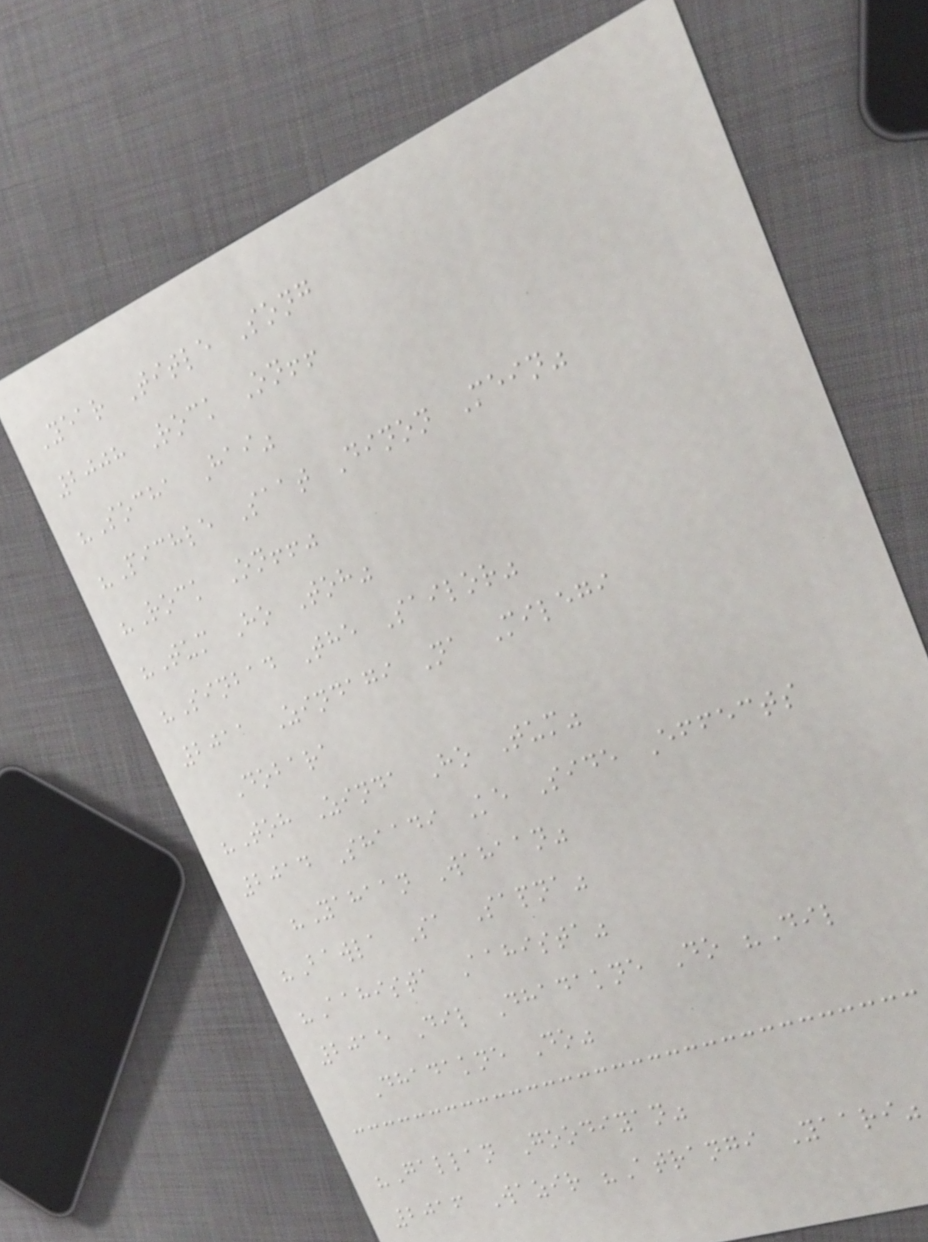Year Title Song
2008 Rock On!!
"Socha Hai"
"Pichle Saat Dinon Mein"
"Rock On!!"
"Tum Ho Toh"
"Sinbad The Sailor"
2011 Zindagi Na Milegi
Dobara
"Toh Zinda Ho Tum"
2014 Shaadi Ke Side Effects
"Yahaan Wahaan"
"Bawla Sa Sapna"
"Aahista Aahista"
2015 Dil Dhadakne Do "Dil
Dhadakne Do"
"Gallan Goodiyan"
2016 Wazir "Atrangi Yaari"
